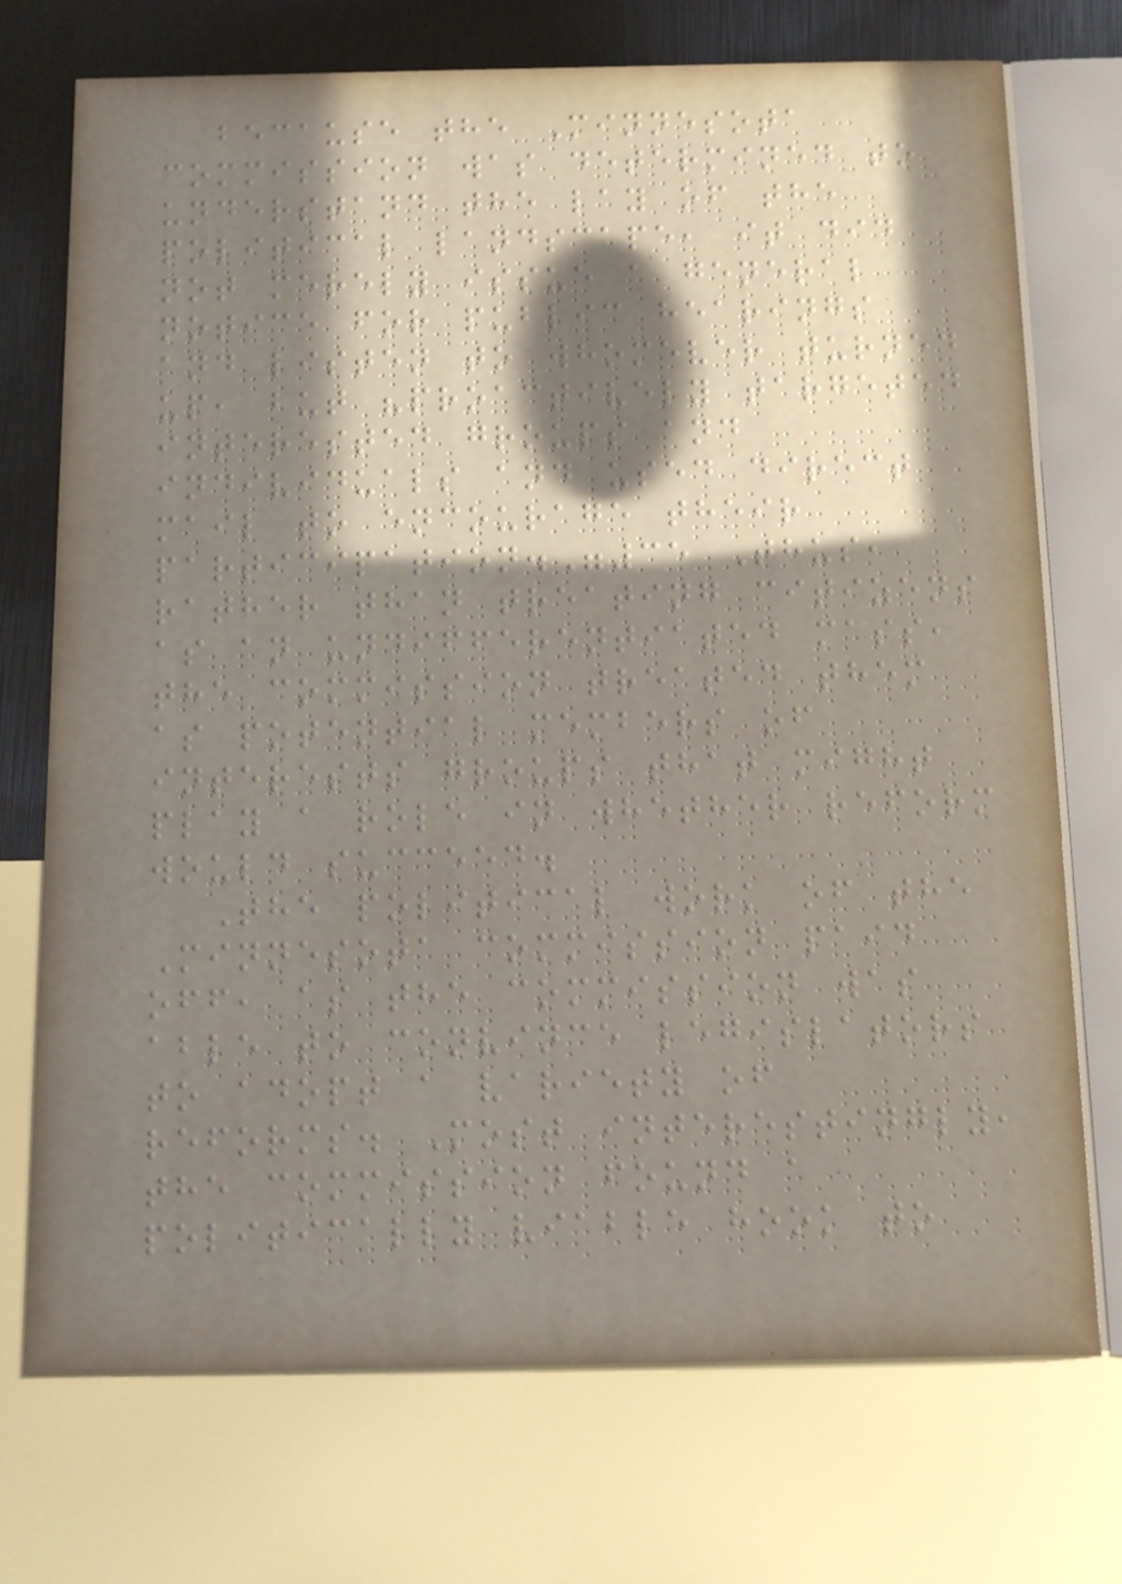because the Minnesota
commission was determined to
understand the lay of the
political landscape, it did
not merely issue a general
notice for public hearings
and listen to whomever turned
up, but "proactively targeted
interested groups and
individuals and used direct
mail to encourage their
participation."35 Thus,
rather than treating citizens
as an undifferentiated mass,
the commission treated them
as potential members of
interests groups that might
play a role in whether reform
would succeed.
The political work of the
Minnesota commission paid
off, as the commission was
able to convince legislators
to adopt a variety of
reforms. Most interestingly,
the commission found a
politically viable hook to
